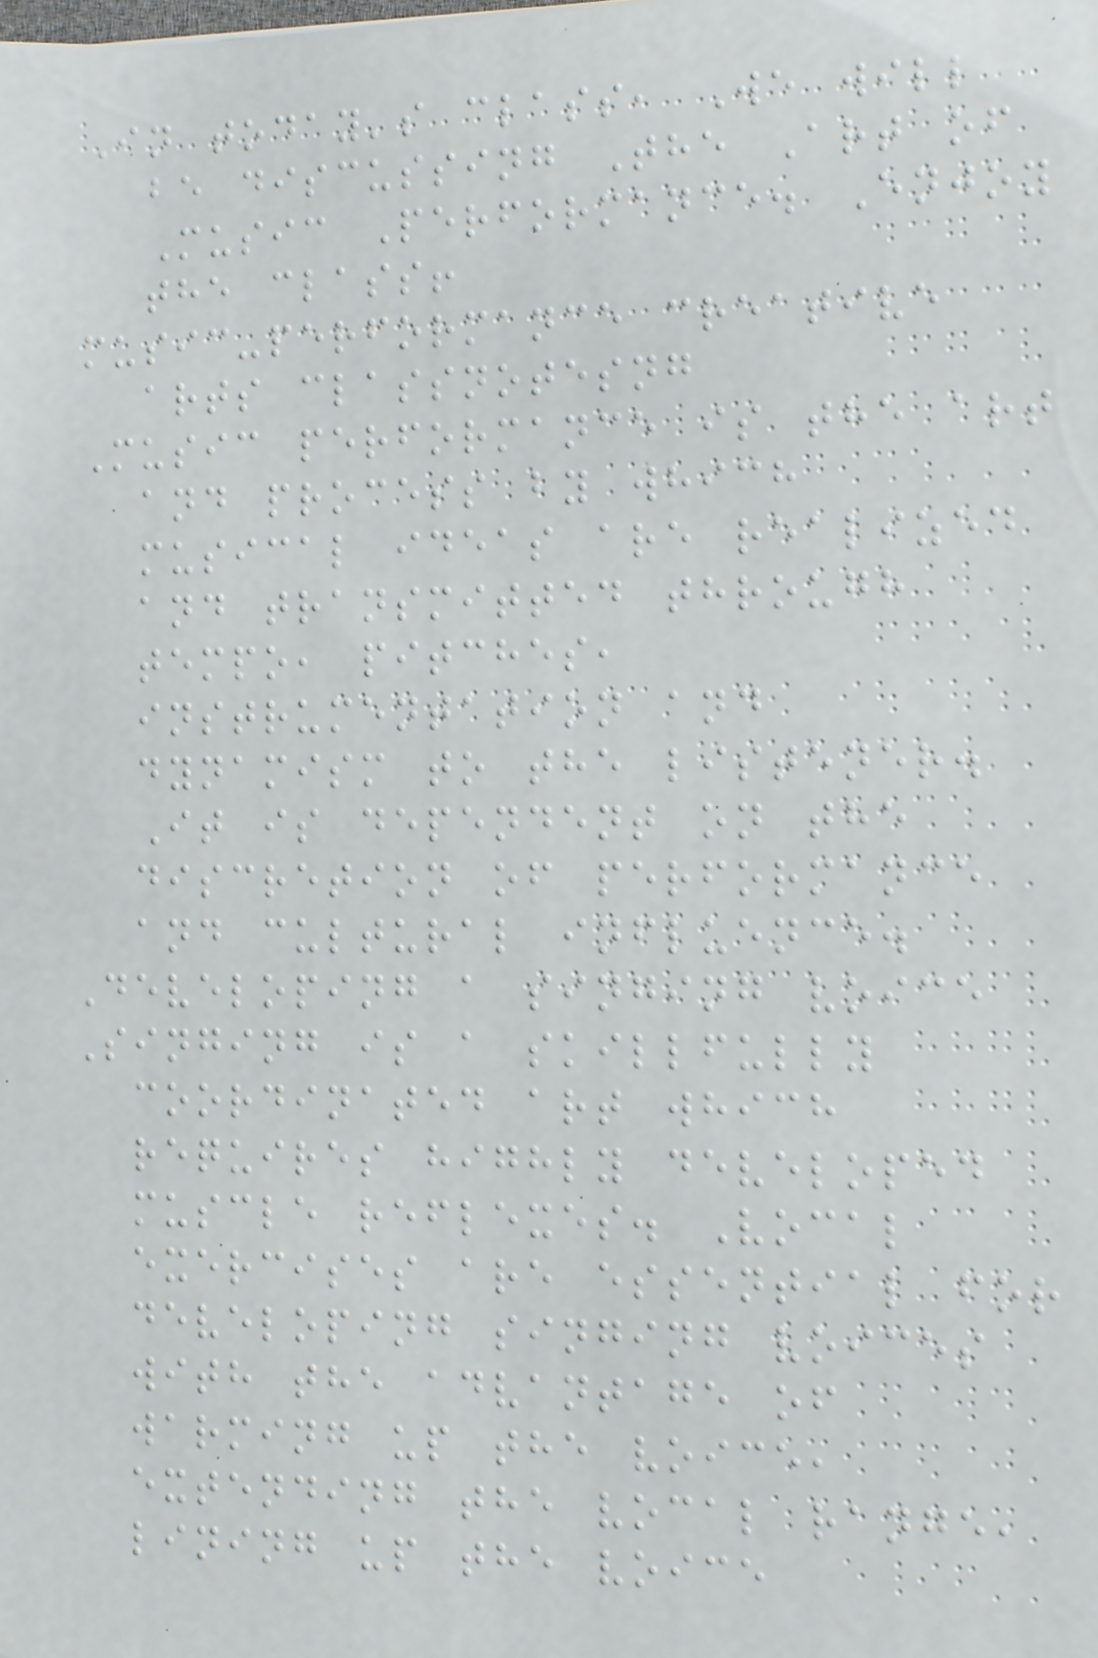In today's class, We will
be discussing The Art of
Music Performance. Enjoy
the class!
music-performance creative
arts classnotesng
Music performance is the art
and process by which
musical ideas are realized
and transmitted through
tempo, pitches,
instrumentation and
dynamism to the listener.
It is dependent on the
discretion of performance
and cultural influence.
Developing a singing voice
Singing is a skillfully
coordinated art which
requires highly developed
muscle reflexes. Vocal
exercises are essential for
developing singing voices
with the advantage of
warming up the voice,
extending the vocal range,
lining up the voice
